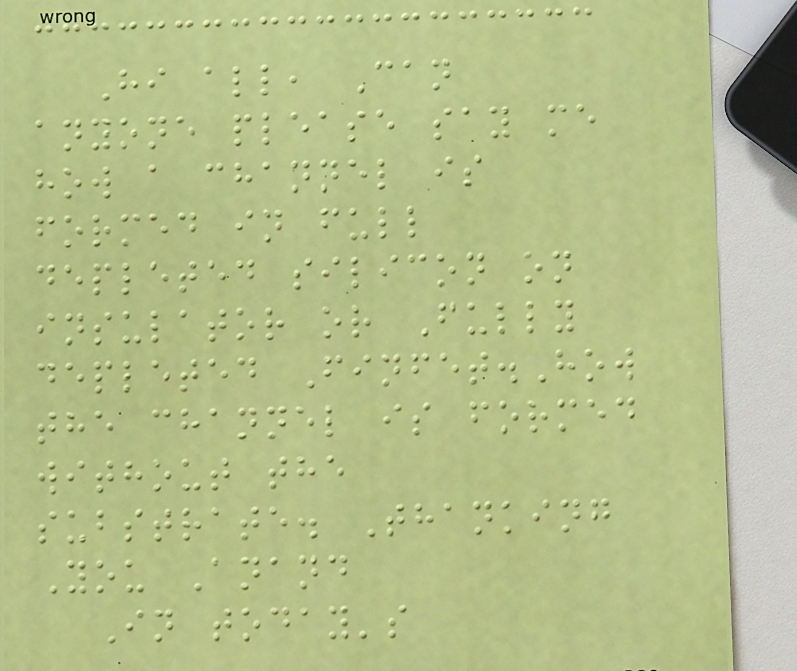Hi all, Can
anyone please say me
how a channel is
formed in full
depleted silicon on
insulator or Fully
depleted Finfet.How
the channel is formed
without the
substrate. Thanking
You Anand
In today's
